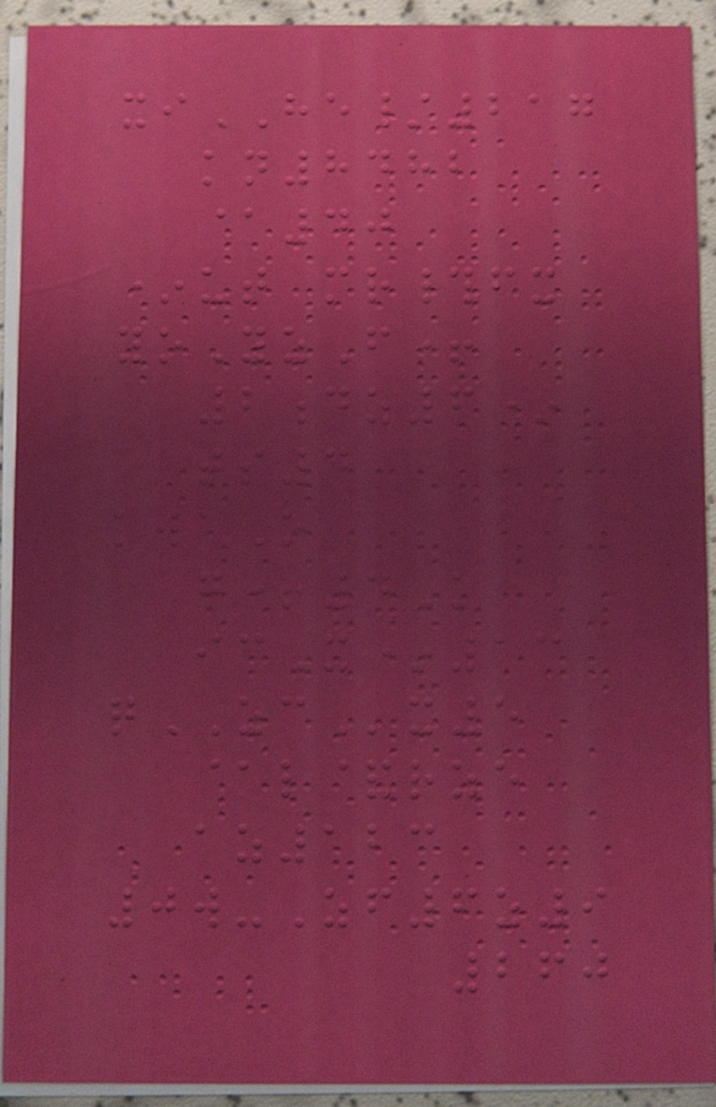xiHE/217
kn8482
@40
*ut mr#fx
yoYzF+
2dz6*
ts4
kwaO
g+4K
icX*13
qZCx5
@l&rze
az123
0w-Zf6z9
260
